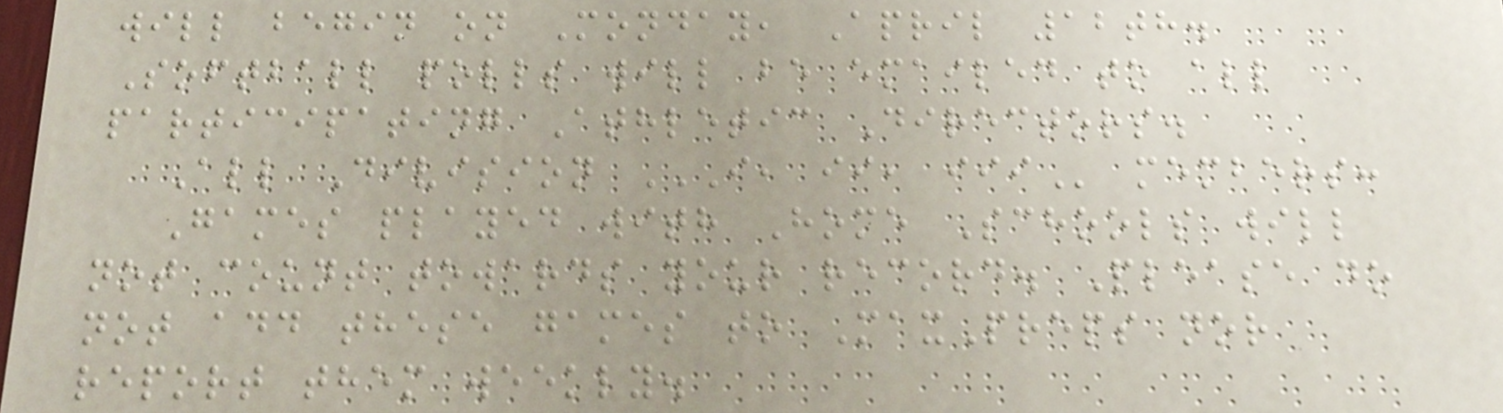will begin on Monday, April 12th.
Softball polls will be emailed to all
participating Athletic Directors.
All Division I, II, III members:
Games played with Home Schools will
not count towards your record. Please do
not add these games to MaxPreps nor
report them weekly.
